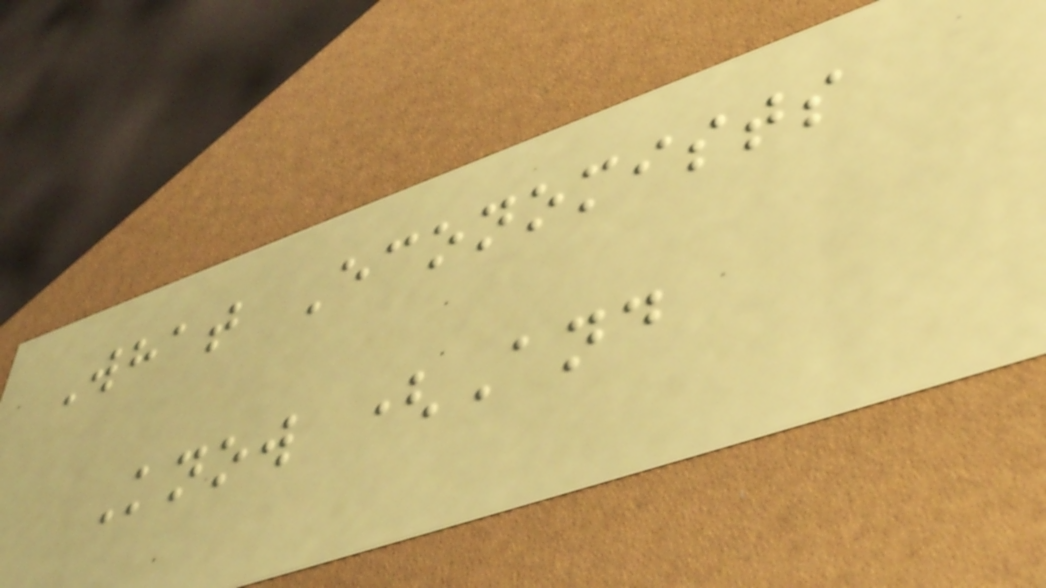What Economists
Know (And
